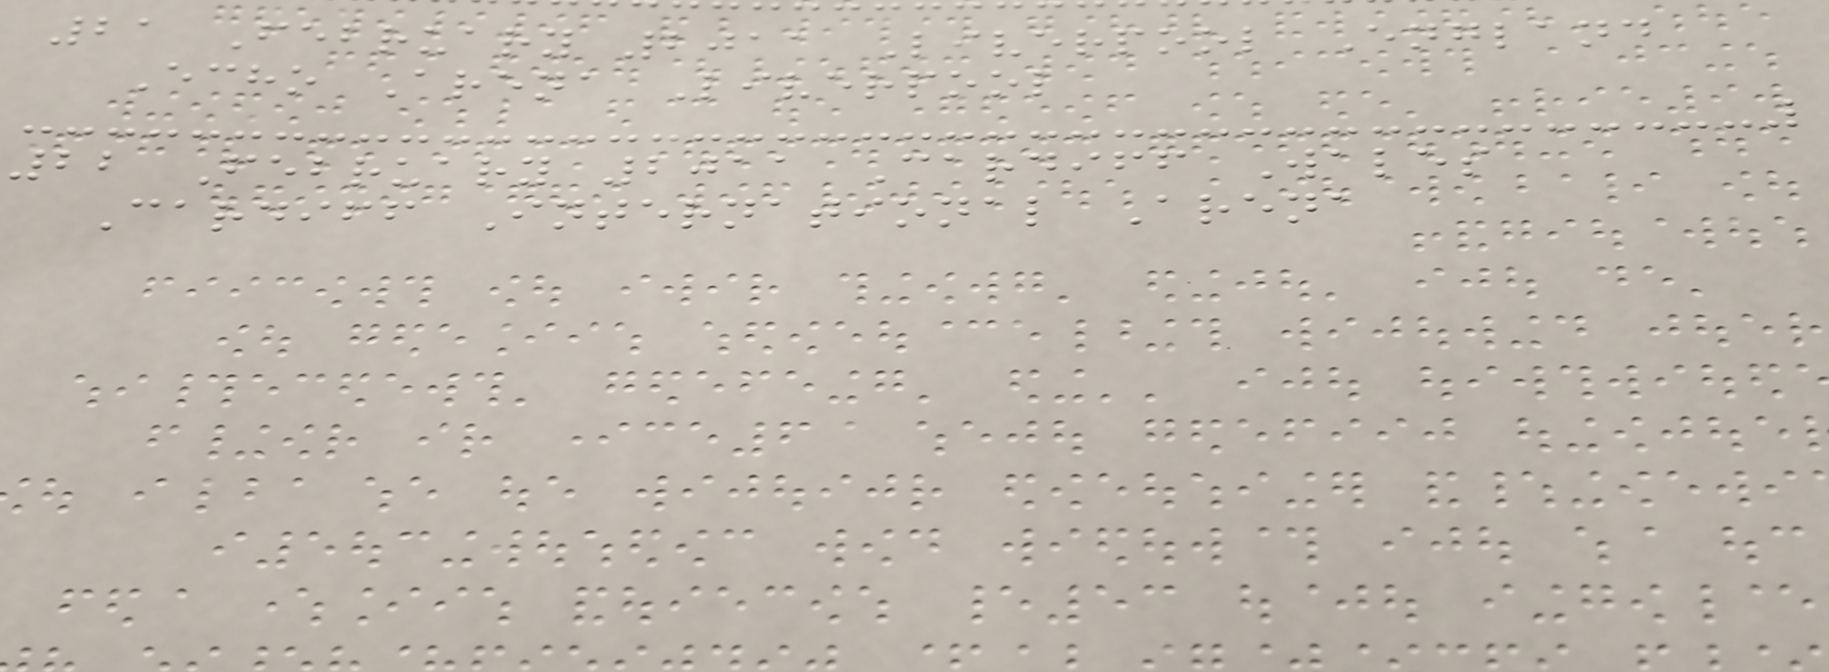21 February 2011 Liverpool England
Echo Arena Liverpool
22 February 2011 Cardiff Wales
Cardiff International Arena
